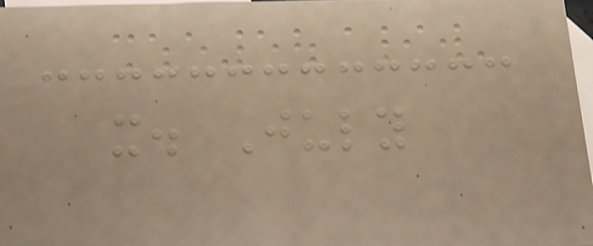x. July
